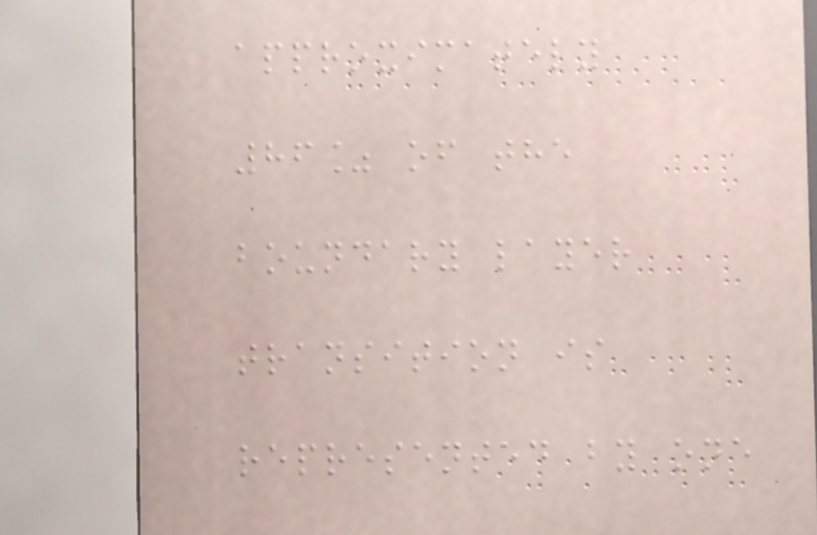approximately
86% of the
boundary layer
transition is
represented by one
